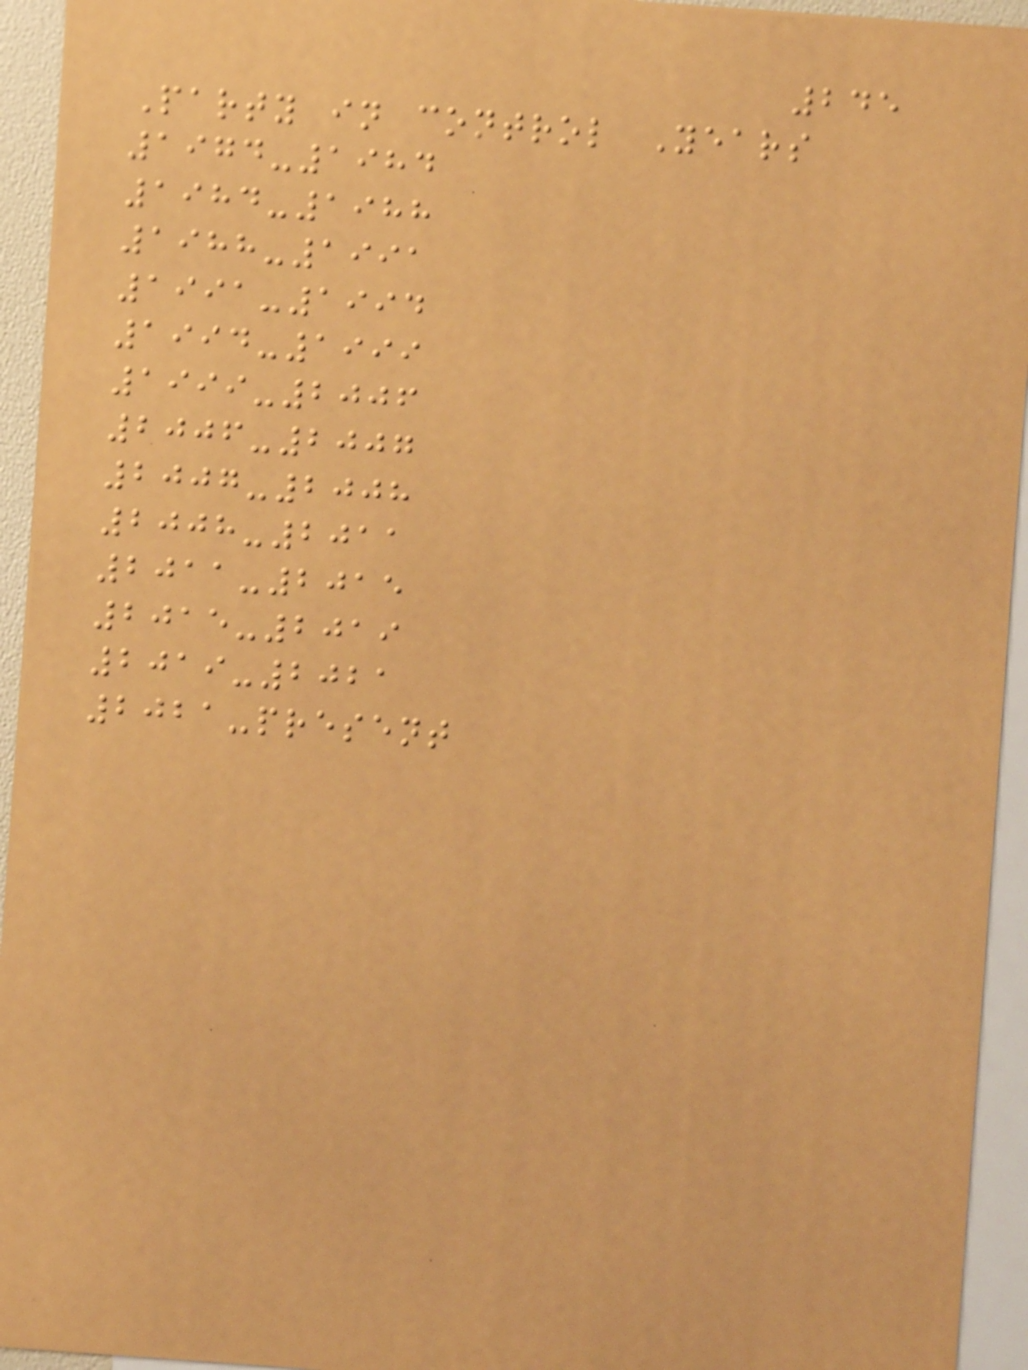245
Party in control Years
1974-1984
1984-1988
1988-1991
1991-1994
1994-1999
1999-2006
2006-2007
2007-2008
2008-2011
2011-2015
2015-2019
2019-2021
2021-present
